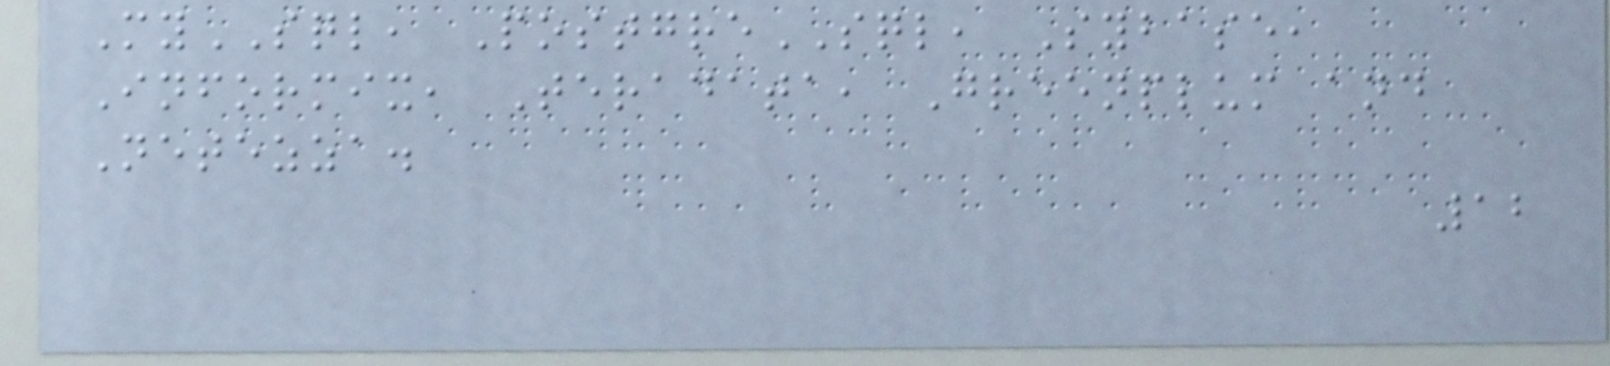MySQL, PostgreSQL, Sybase,
Informix, Teradata, Greenplum and
Netezza.
12
